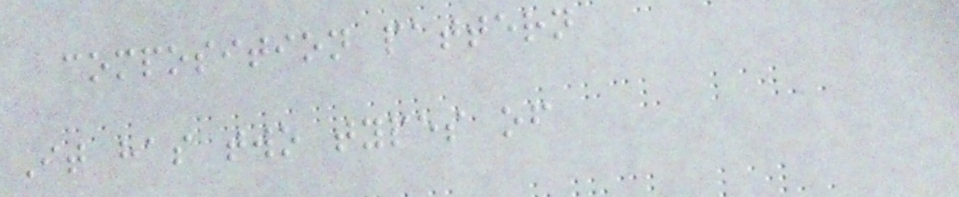composition pattern
It has two types of
